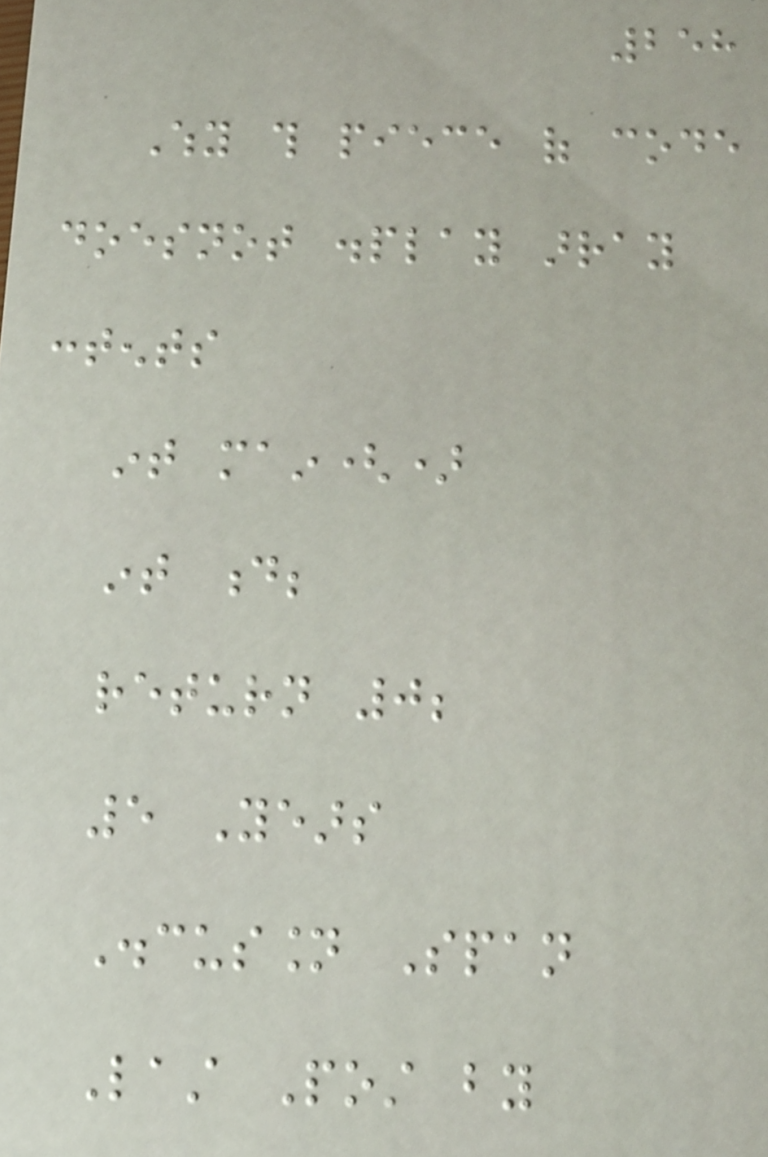258
Why this piece of code
doesnot display array
contents
int main()
int d;
return 0;
5 Years
Discussion Span
Last Post by
